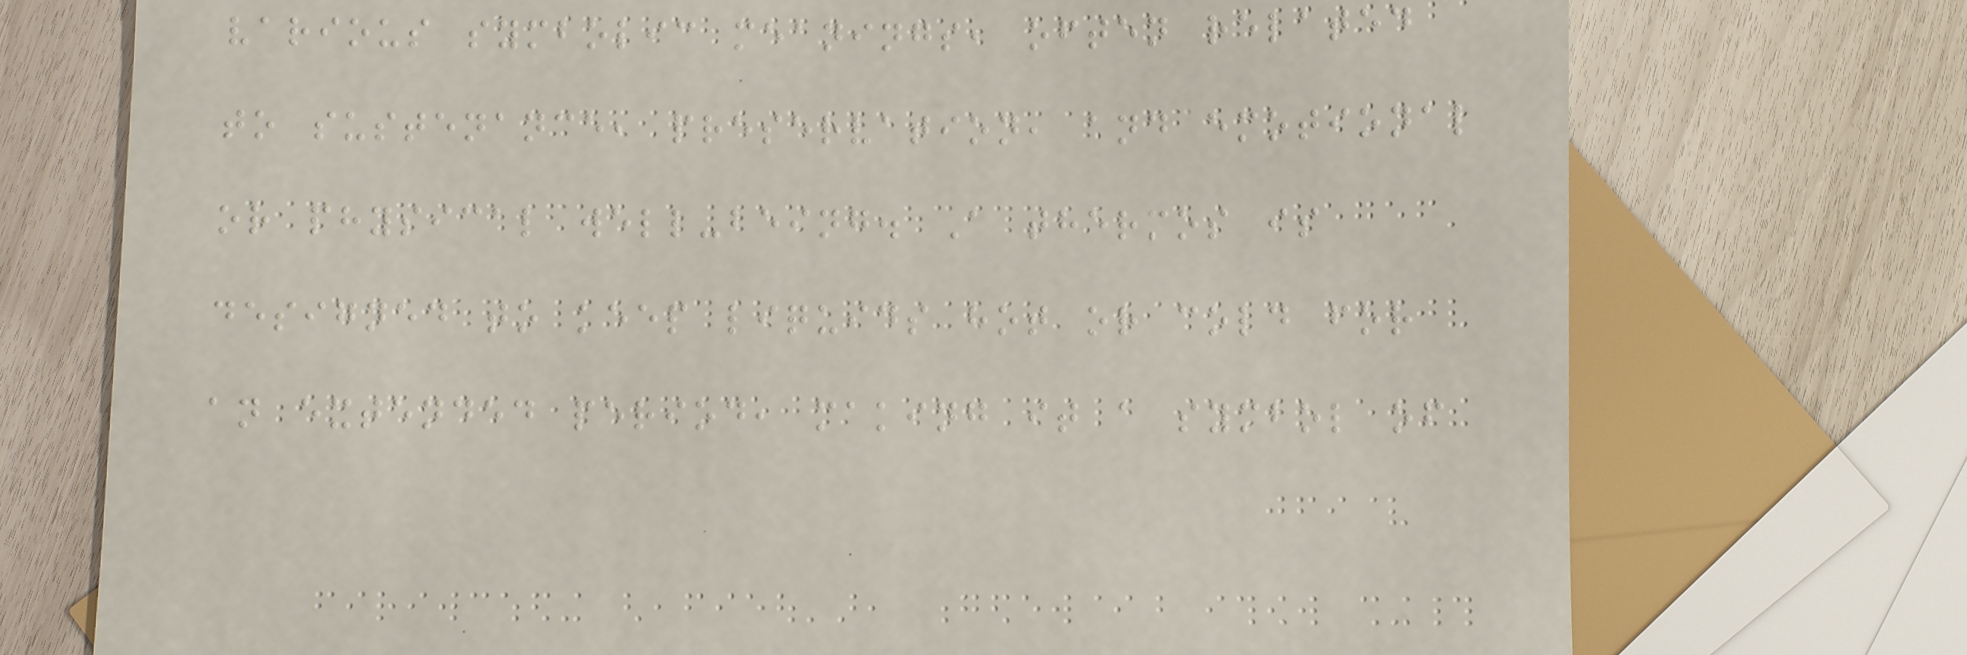various symbolic meanings, often related
to sustenance, preservation, and emotional
or physical well-being. A thermos is
designed to keep liquids hot or cold for
an extended period, making it a symbol of
